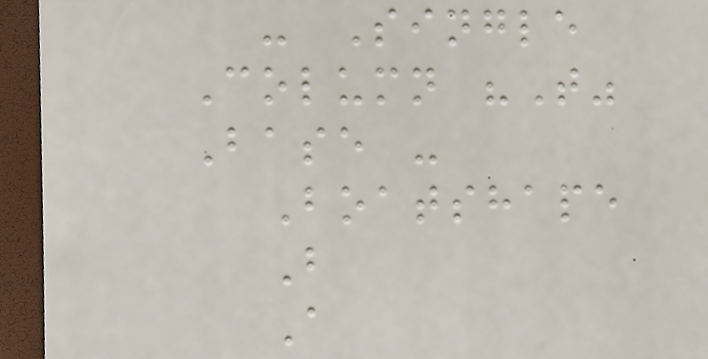- Single
Column "T"
Base -
Boatshape
B
A
